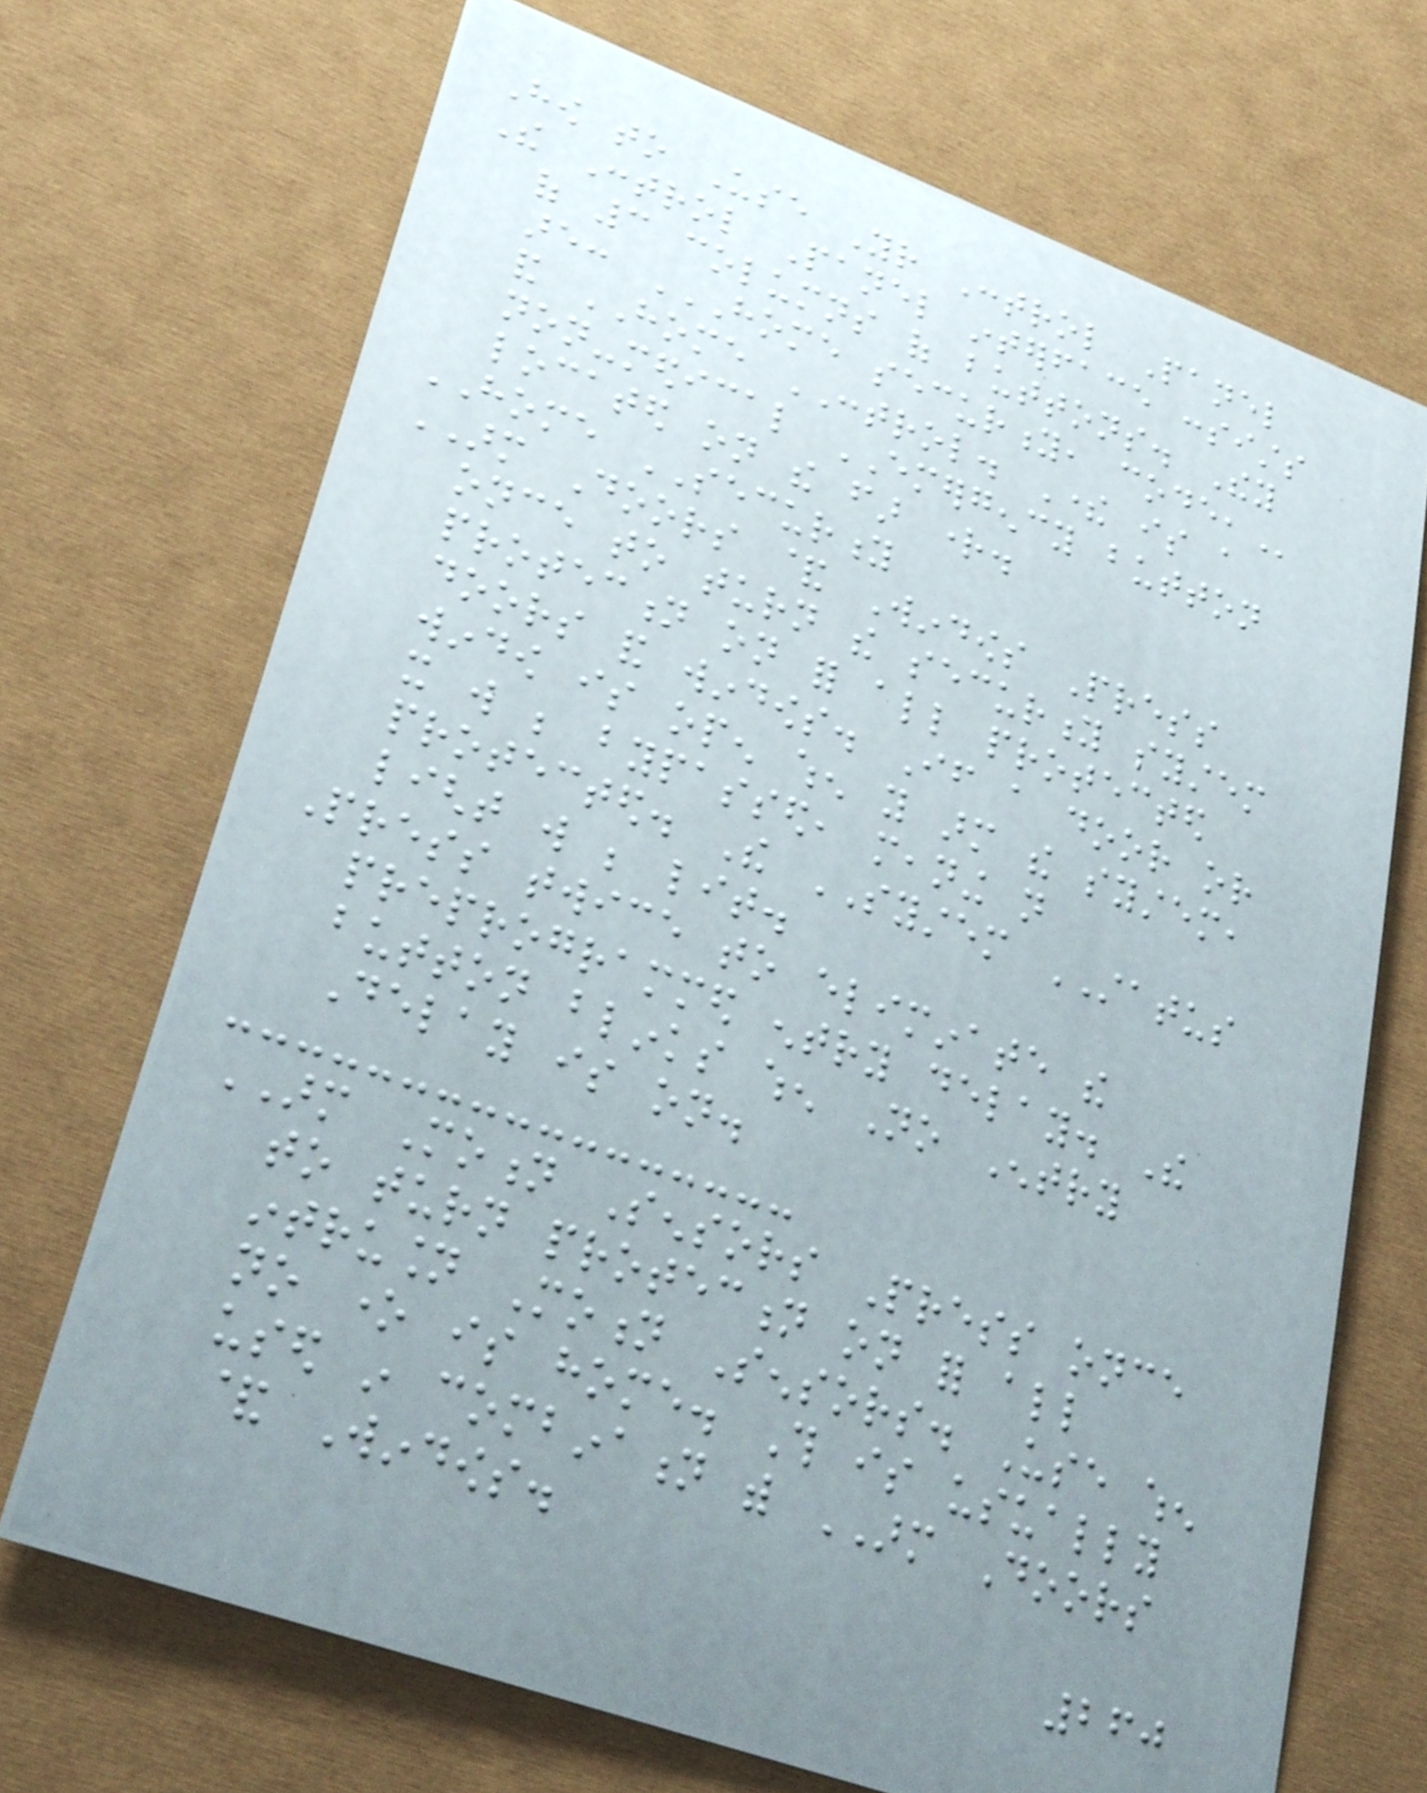How to Use Your Control Panel
The Control Panel interface consists
of 3 columns of buttons. They
are: HOME SECURITY, CODE,
and HOME CONTROL. There is a
non-medical EMERGENCY button
located on the far right.
HOME SECURITY
ARM Doors & Windows Press
once to turn the security system
protection on for all protected
doors and windows. If a door or
window is open when you arm the system,
it will be bypassed, meaning not
protected. The SYSTEM STATUS
light will be lit.
Press twice to eliminate the
preprogrammed entry delay. The
button blinks when No Entry
Delay is on.
ARM Motion Sensors Press once
to turn protection on for all
intrusion Motion Sensors. Use when
no one is home. This is usually
used in combination with ARM Doors
& Windows.
260
